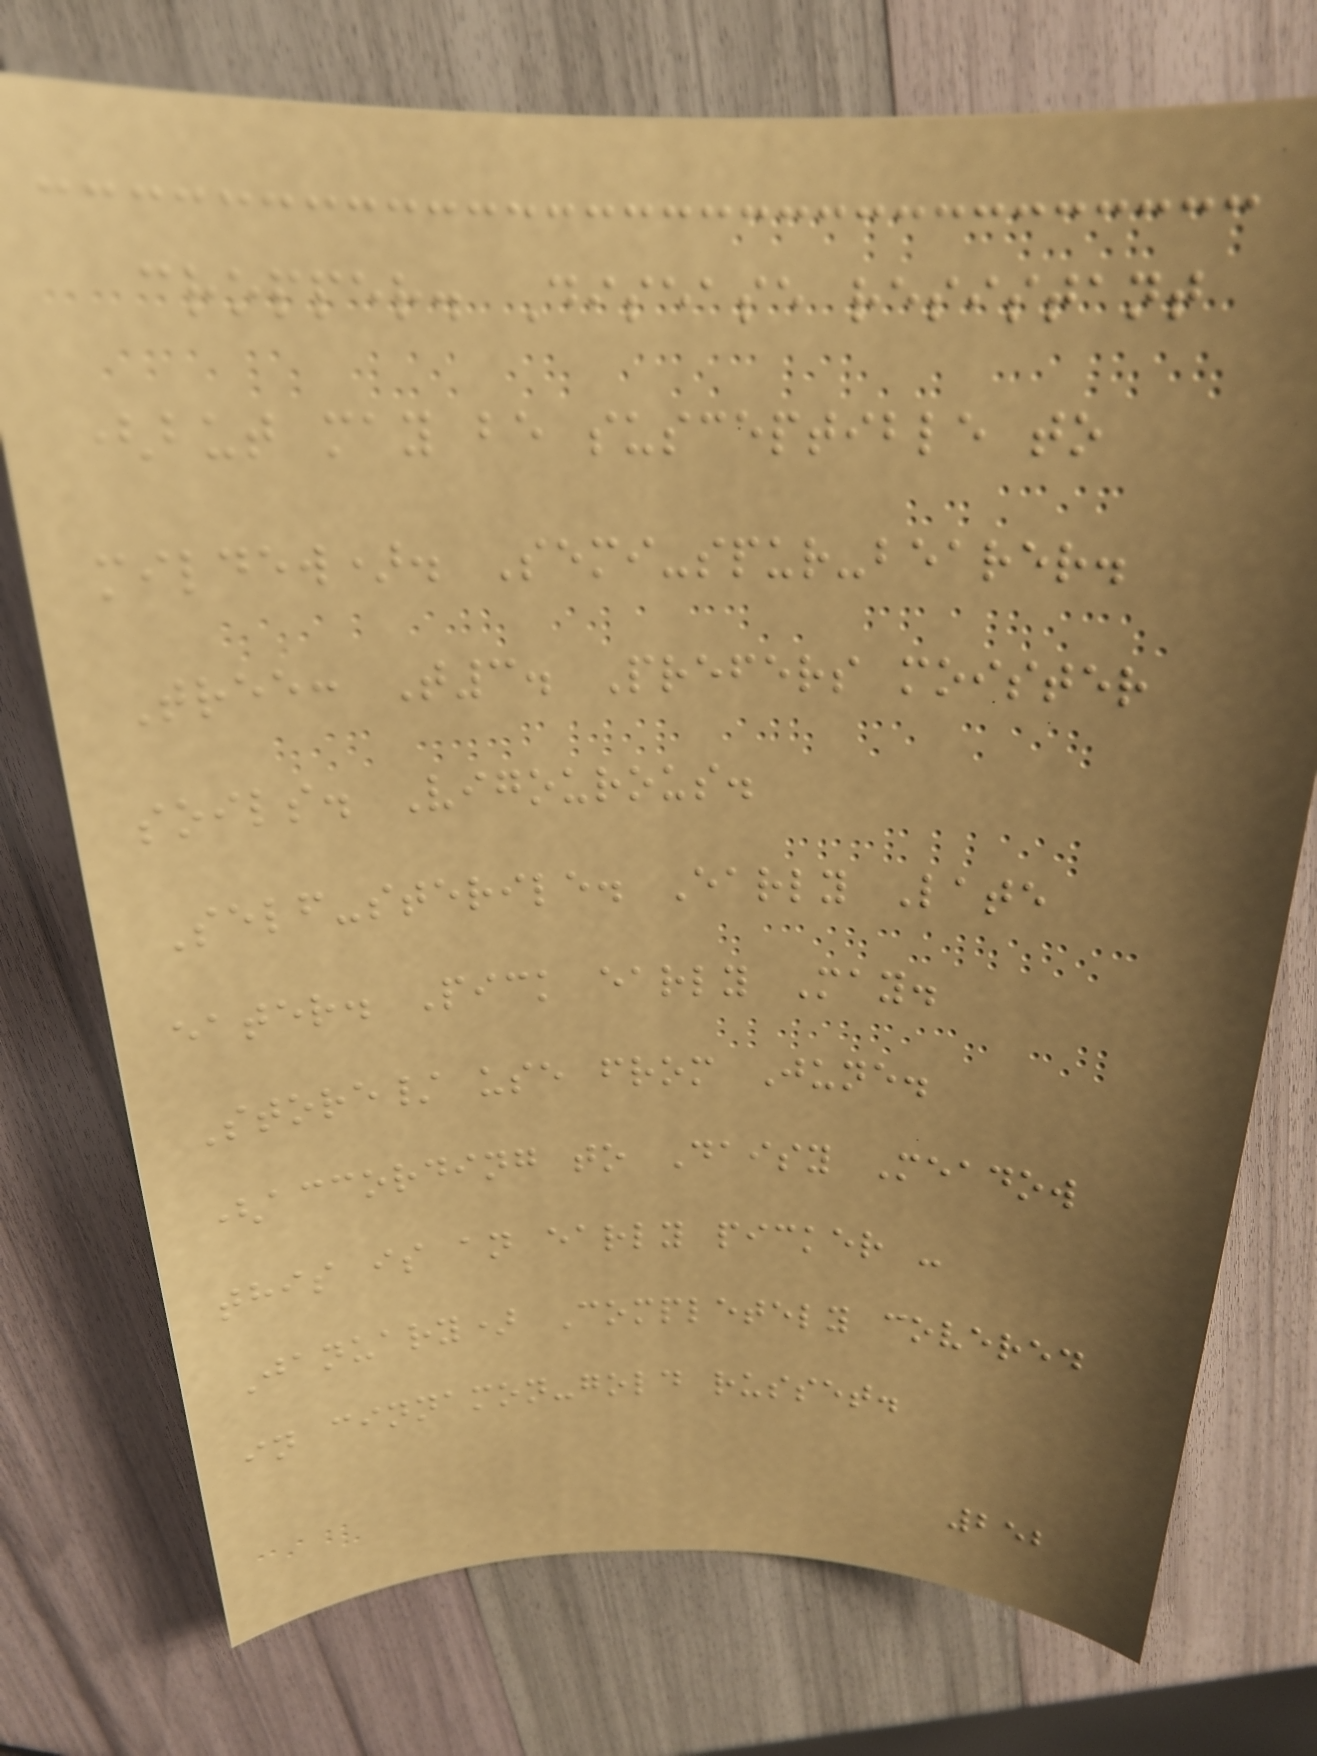cropper. Disease resistant
(but may be susceptible to
mildew). Semi-spur-bearer.
Tree: T3. Prefers moister
soils. Vigourous.
Self-sterile. Early Late
eater. Pick early May.
Store/ use from June.
(according to Daisy Meadow
this is an early picker -
January) Completely covered
in cinnamon-gold russet.
252
